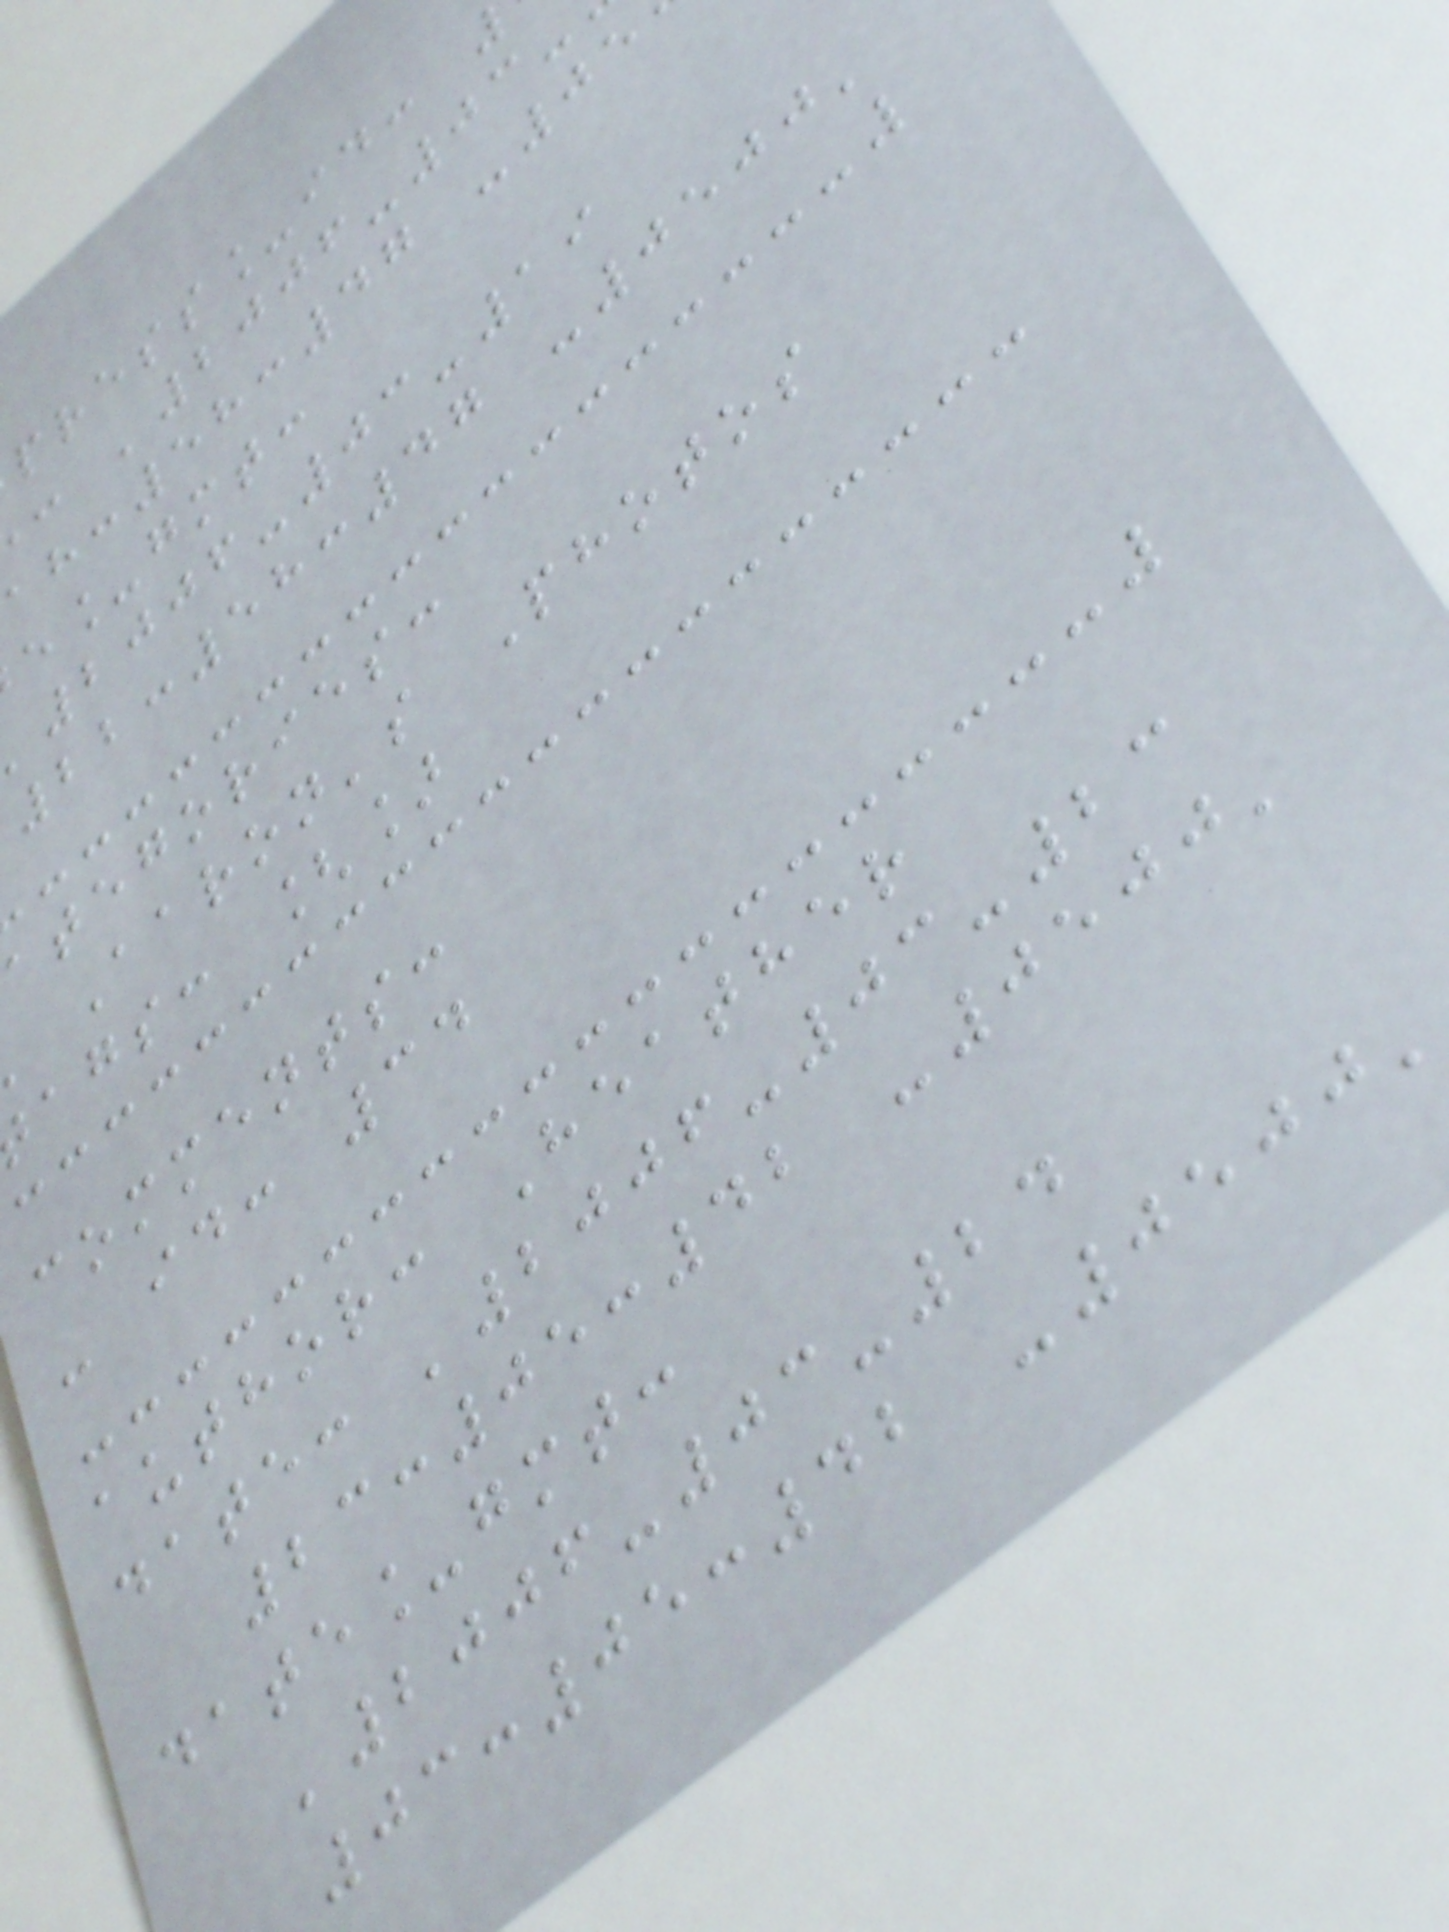press_id:
: '2006-03-
:58:47 -05
e_gmt:
2006-03-19
22:58:47 -0500'
ategories:
Aaron's Photos
ags: []
comments:
- id: 34
author: Heather
date: '2006-03-23
23:05:42 -0500'
date_gmt:
'2006-03-24
03:05:42 -0500'
